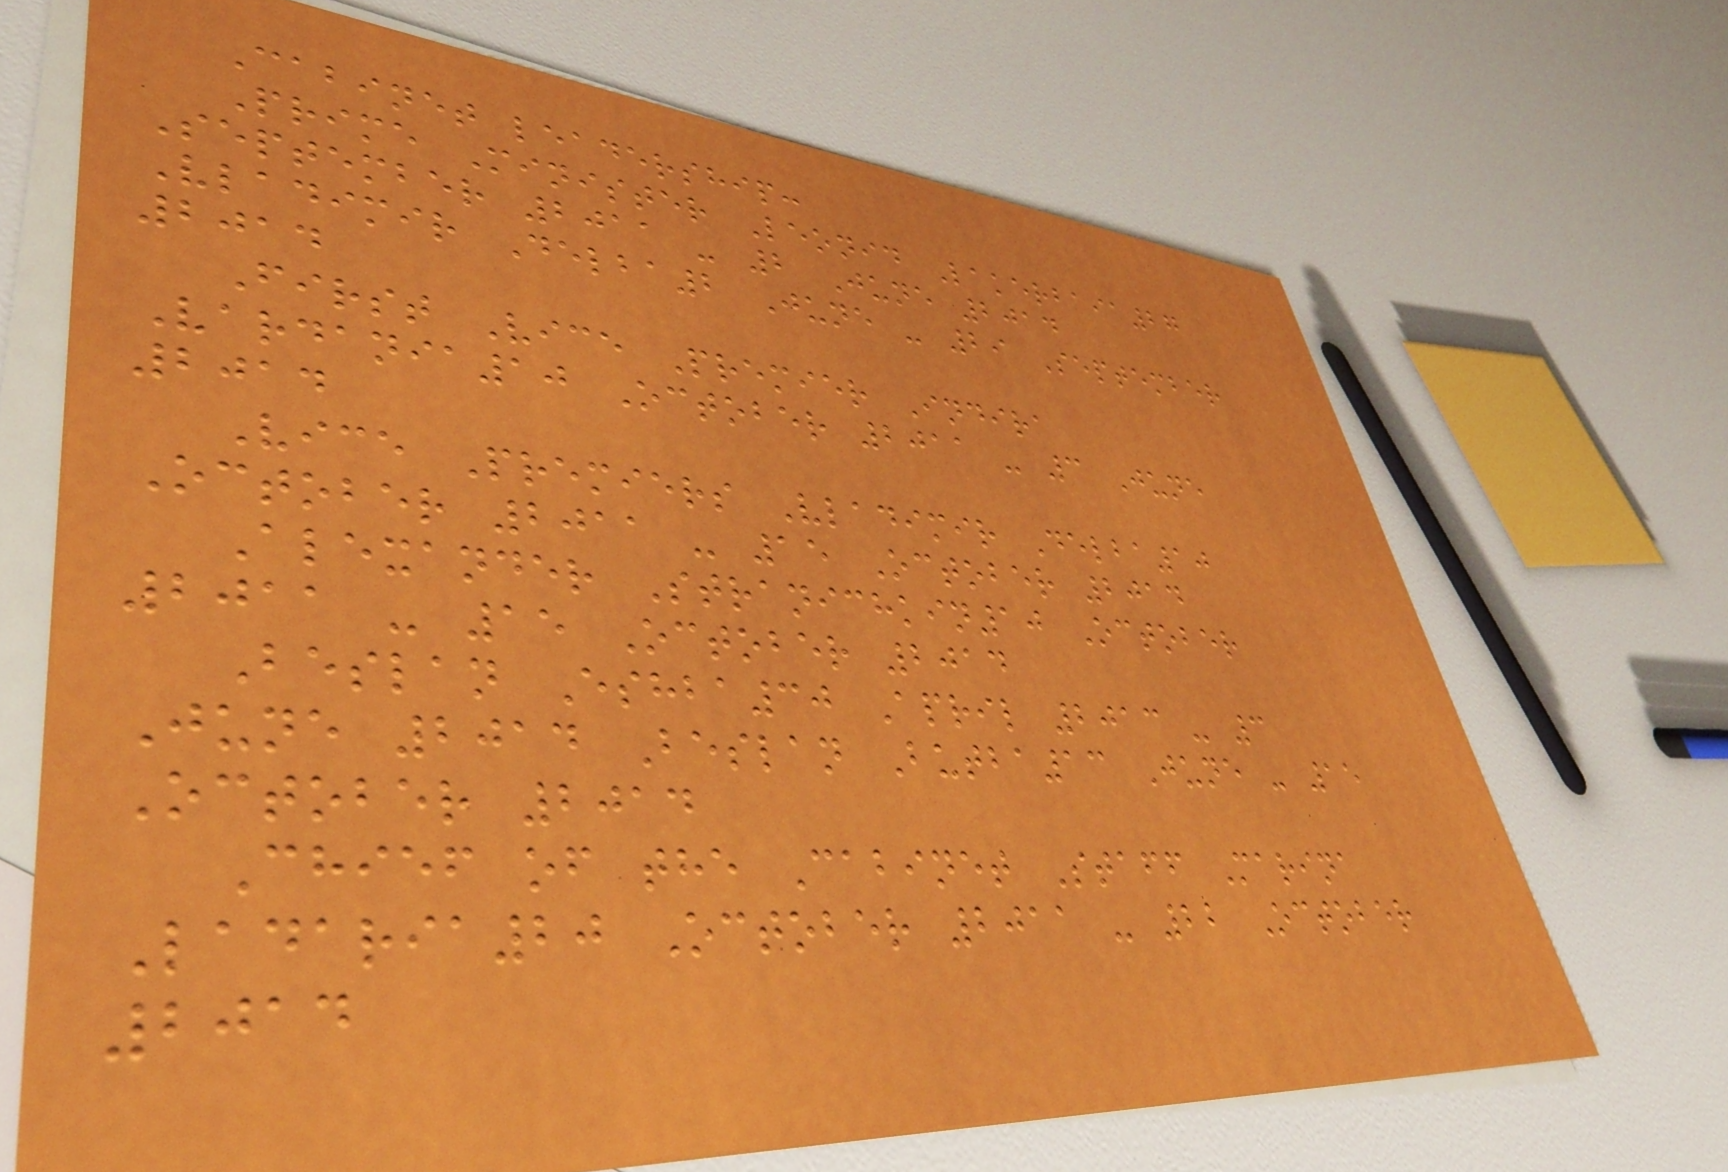Cabinet leadership:
Prime Minister Leonid Lakerbaia27
September 2011 - 2 June 2014
Vladimir Delba2 June - 29 September
2014
First Vice Premier Indira
Vardania10 October 2011 - 3 June
2014
Vice Premiers Vladimir Delba10
October 2011 - 15 October 2014
Alexander Stranichkin10 October
2011 - 15 October 2014
Beslan Eshba30 April 2013 - 3
June 2014 Beslan Butba13 June - 15
October 2014
Chief of the Cabinet Staff Marina
Ladaria20 October 2011 - 22 October
2014
